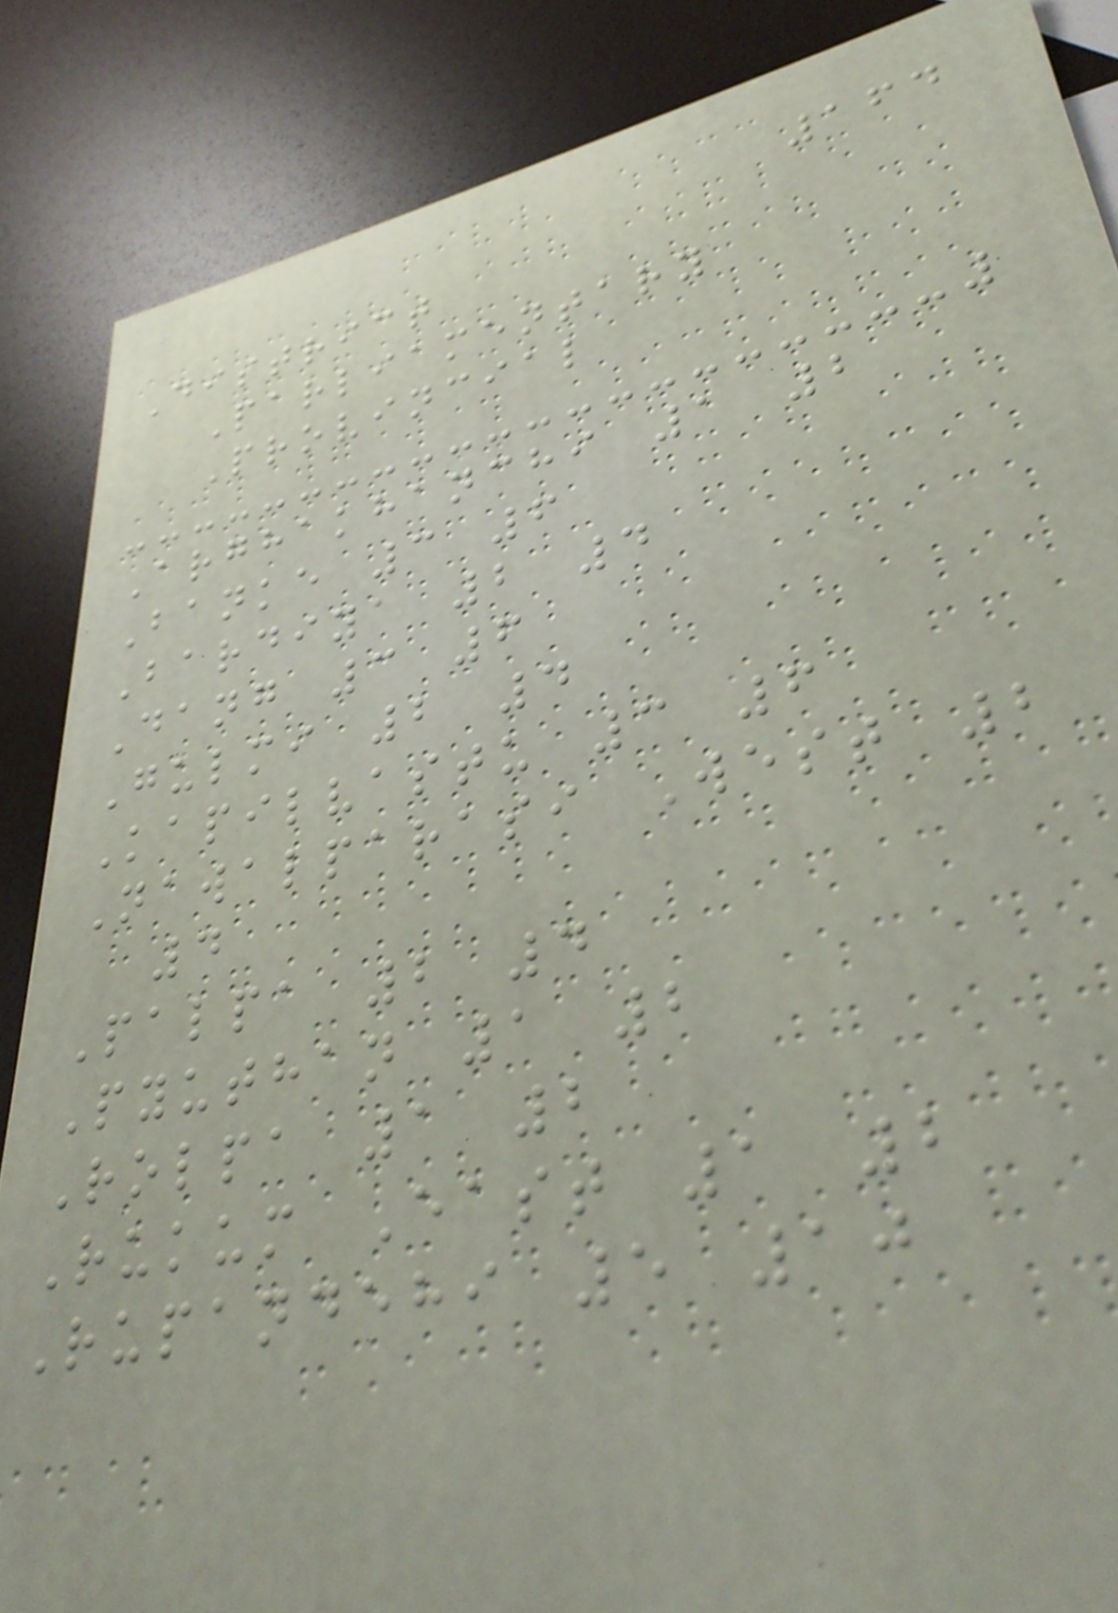164
District
Parliamentary
Provincial
Arghakhanchi 1 2
Banke 3 6
Bardiya 2 4
Dang 3 6
Gulmi 2 4
Kapilvastu 3 6
Nawalparasi West 2
4
Palpa 2 4
Pyuthan 1 2
Rolpa 1 2
Rukum East 1 2
Rupandehi 5 10
